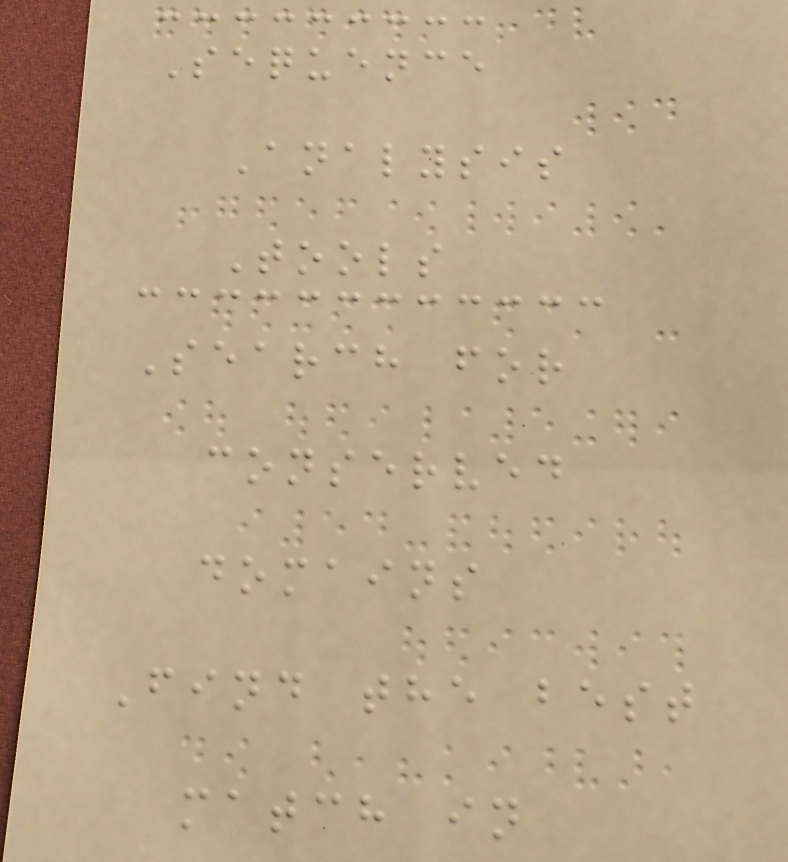Sequence
Analysis
Tools
Search for
conserved
domains
Find the best
match in
